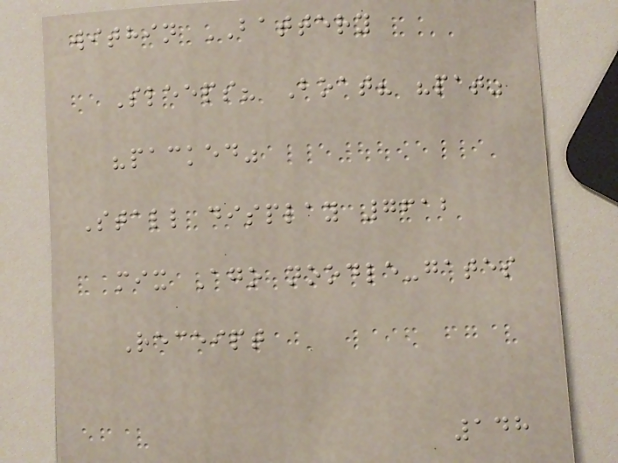within BATTERY
Sleeps? Boat? "pat"
"packed"
Stall display 7612
mix Ago noodle-gates
Receipt
148
